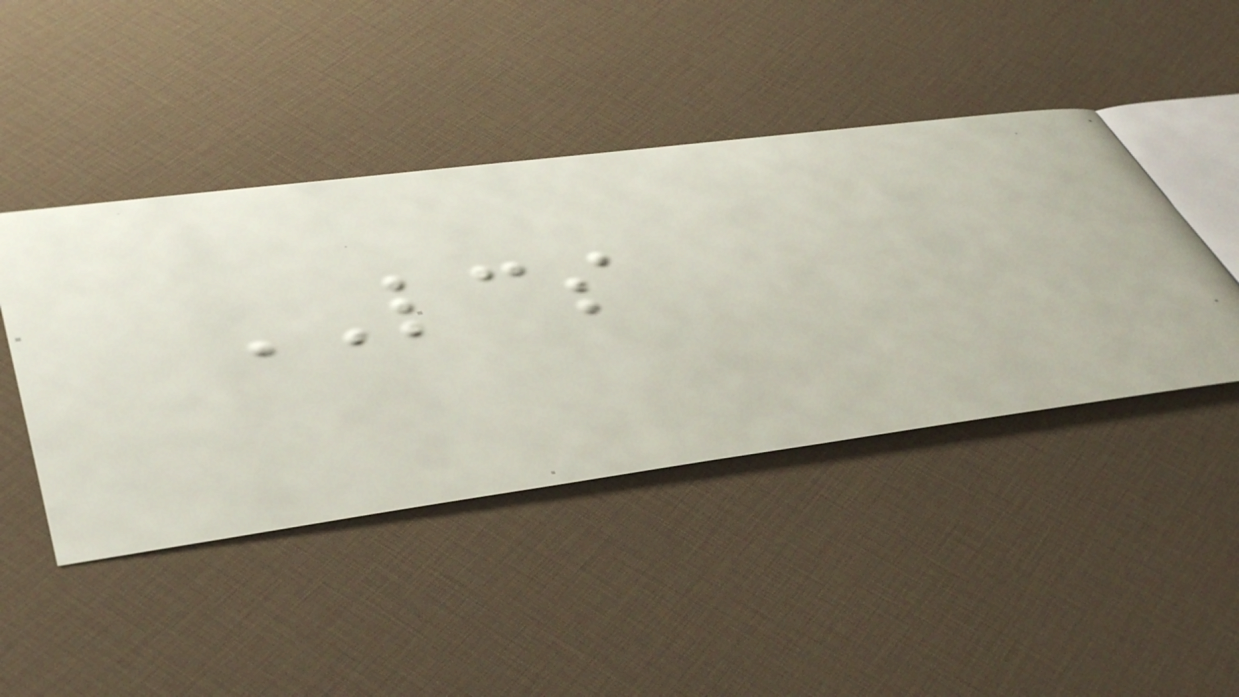LCS
